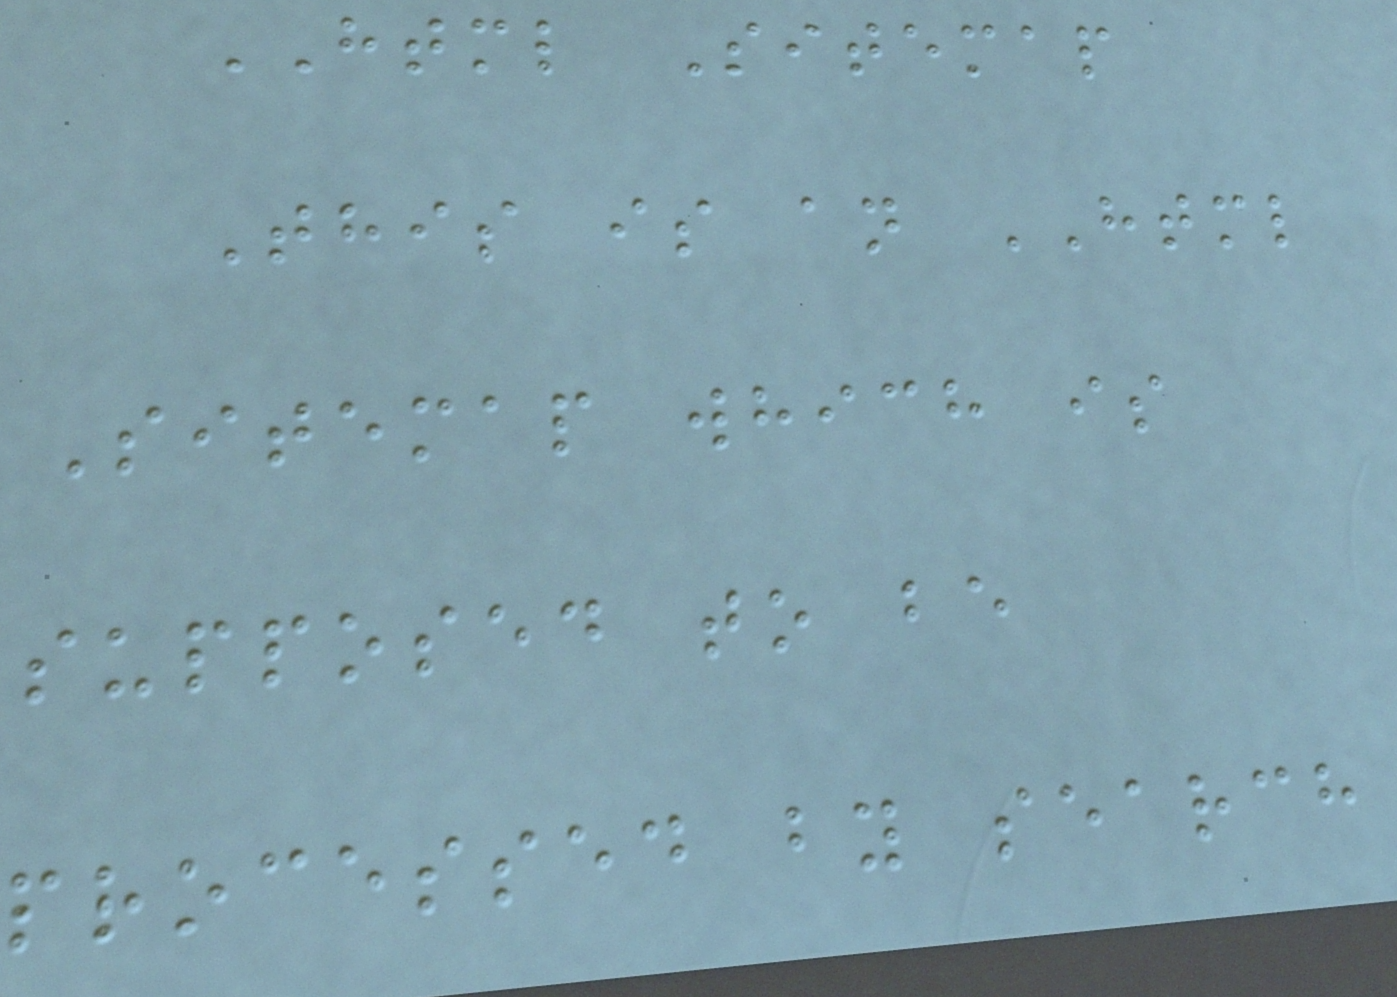HTML Sitemap
This is an HTML
Sitemap which is
supposed to be
processed by search
